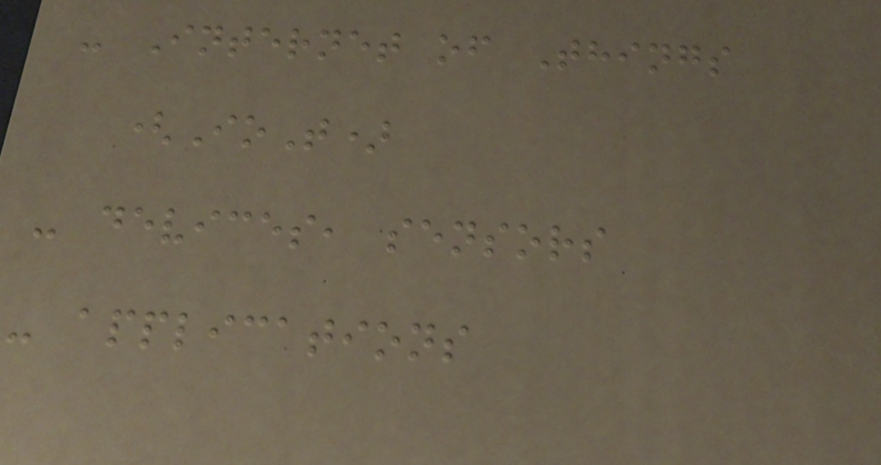- Internet of Things
(IoT)
- devices, sensors
- applications
